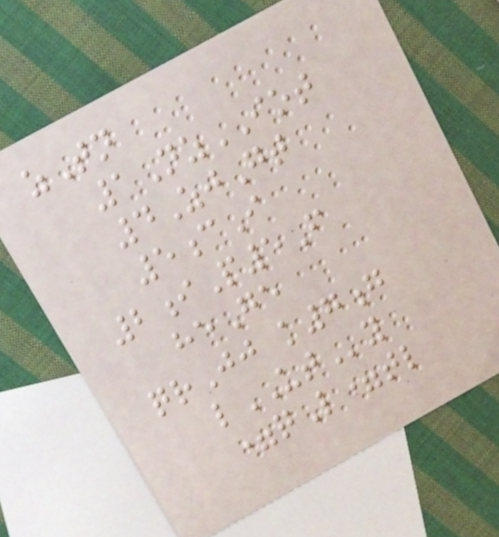zTn
1NzIOT
4ZjGt
5cI
2iP5F
heGe
qrJj k7g
lUTy
=qL=tl
